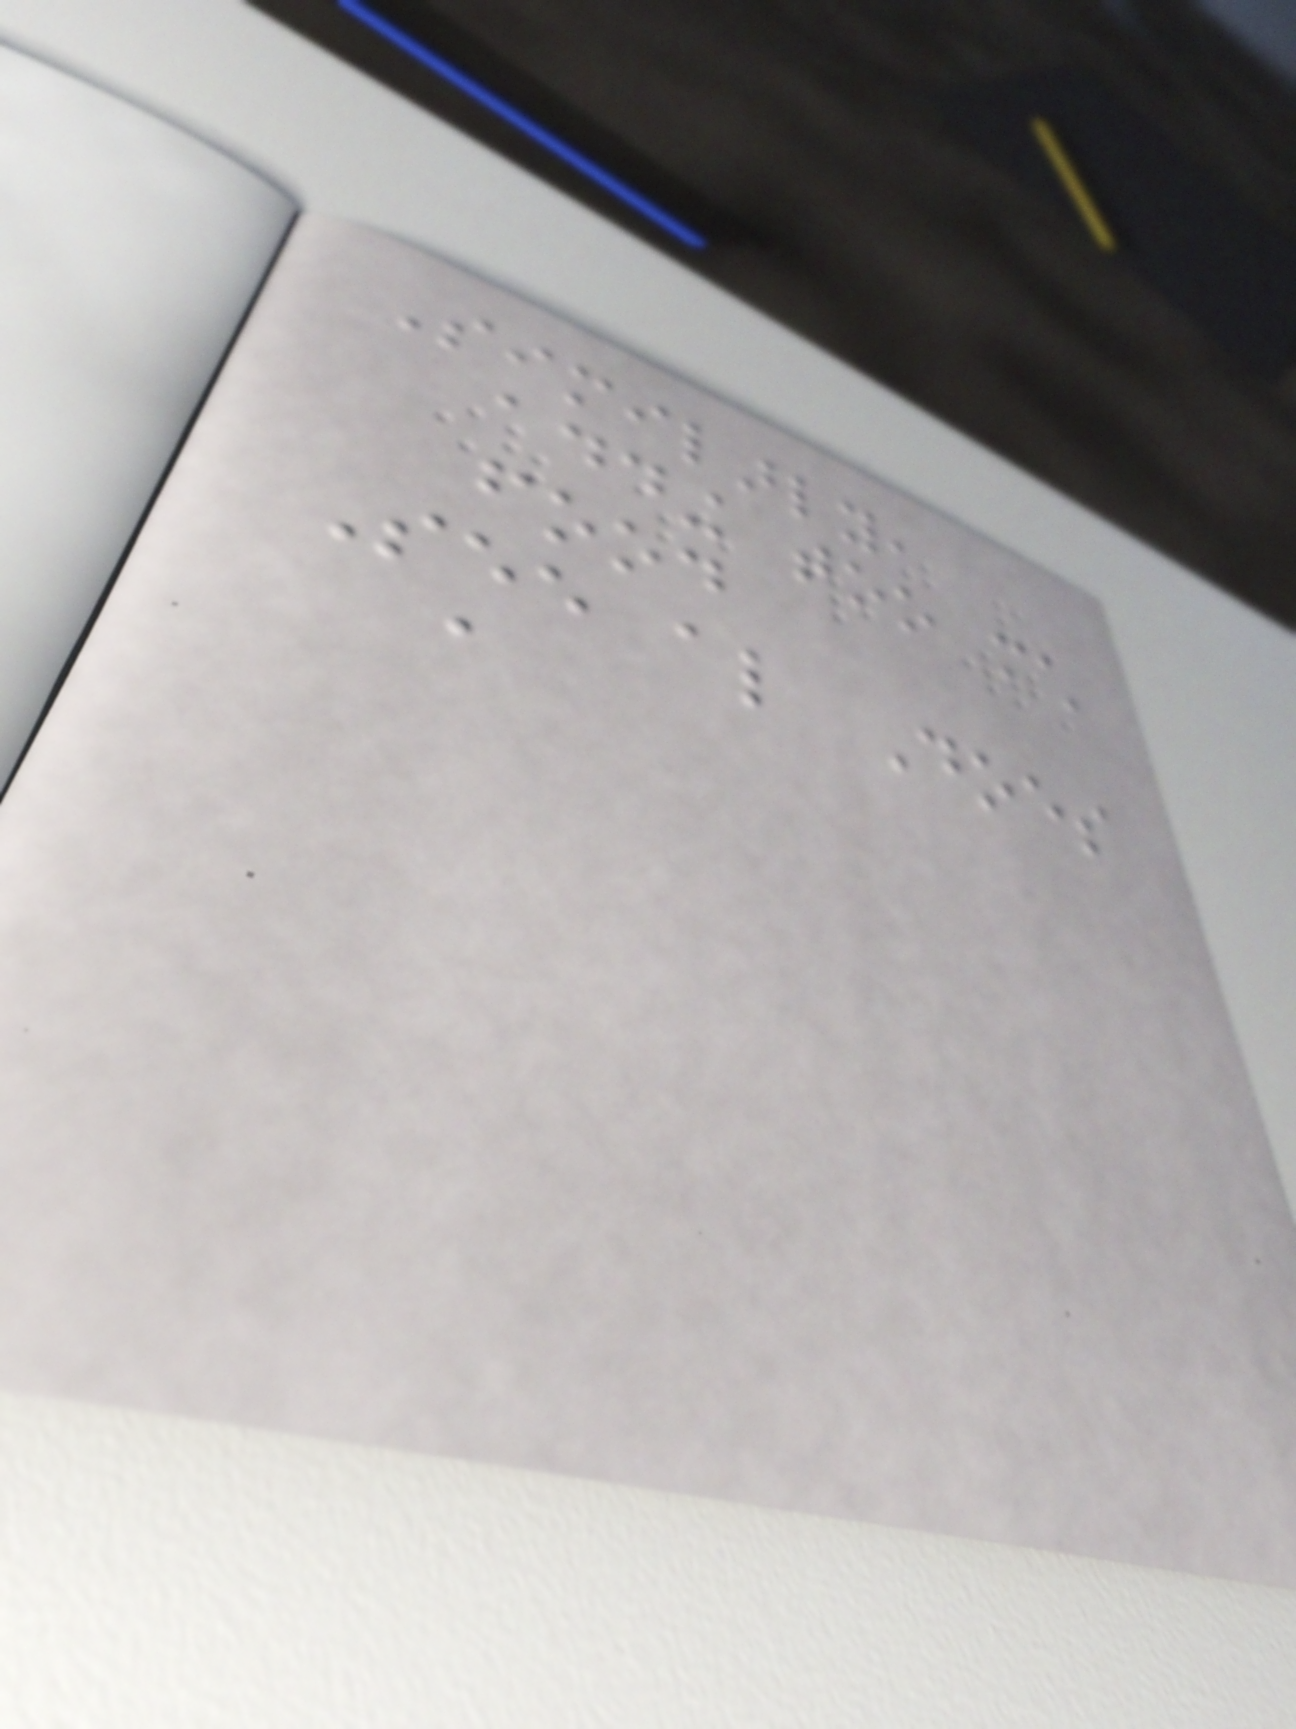Similarly,
adding too much
food
See also Does
a
